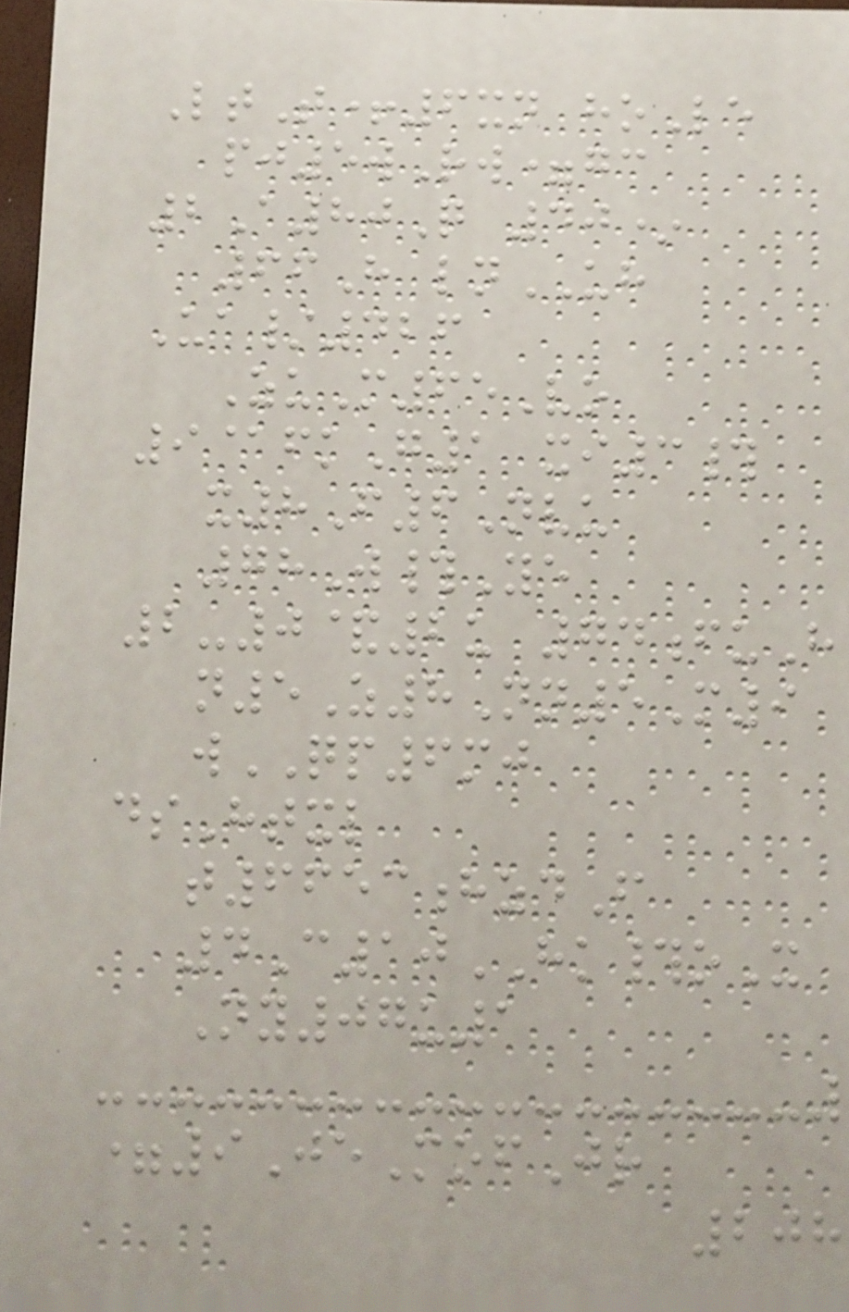LtT+6xn hoLe
pj5wRw=gc
2A80Q 40*
66H lnUH
Ua/426
ZuM65Vo
9@fkG1 xi3#
x8F6Nvu
78W#Ye
2-0&2u 74fuH
n5Z8Nn5M9
wQP6mj
dsHtxl
t6653hzdF
4C10HK#oX
Ny07u1
=9JeMofJr
208
